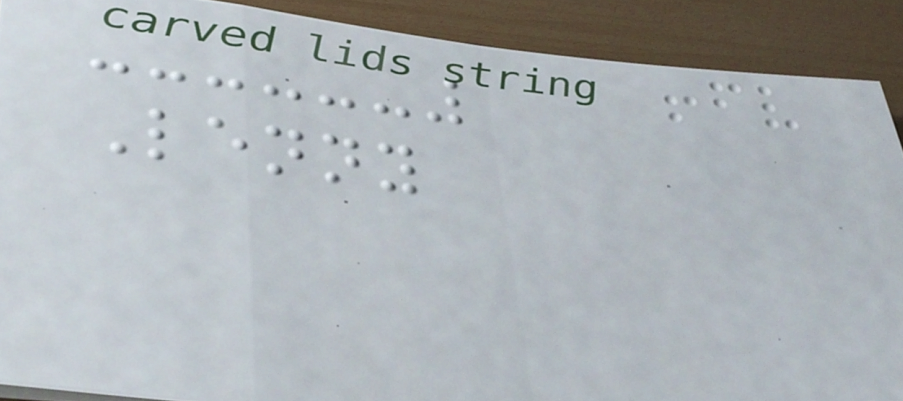Lenny
